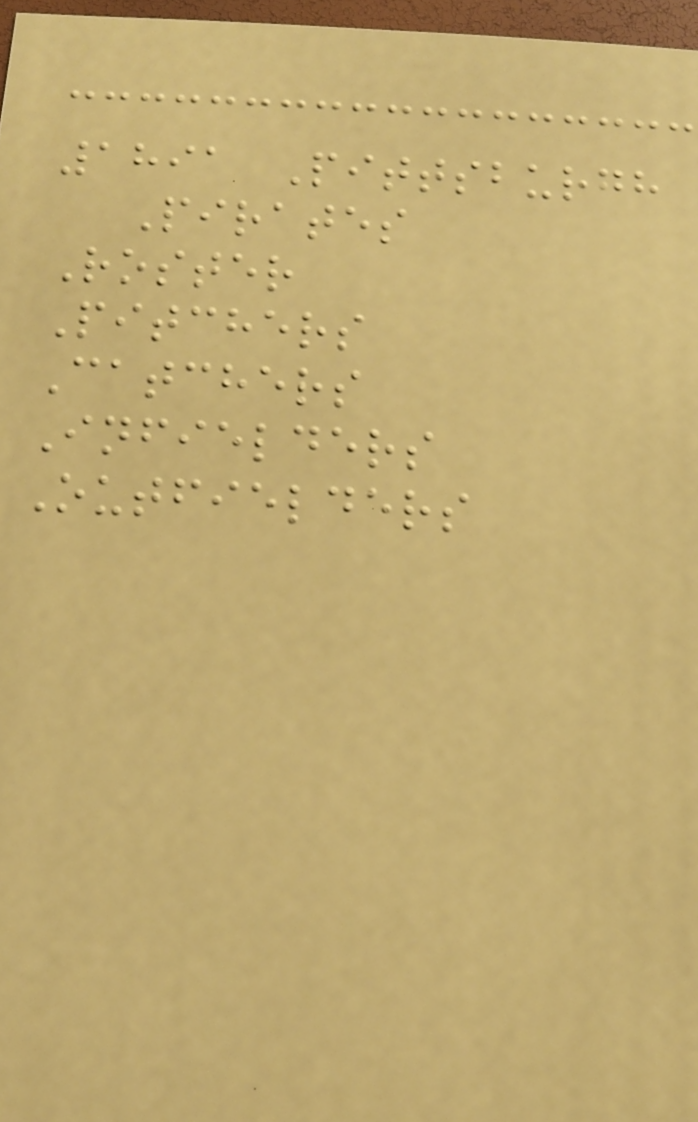1891 Pittsburgh
Pirates
Roster
Pitchers
Catchers
Infielders
Outfielders
